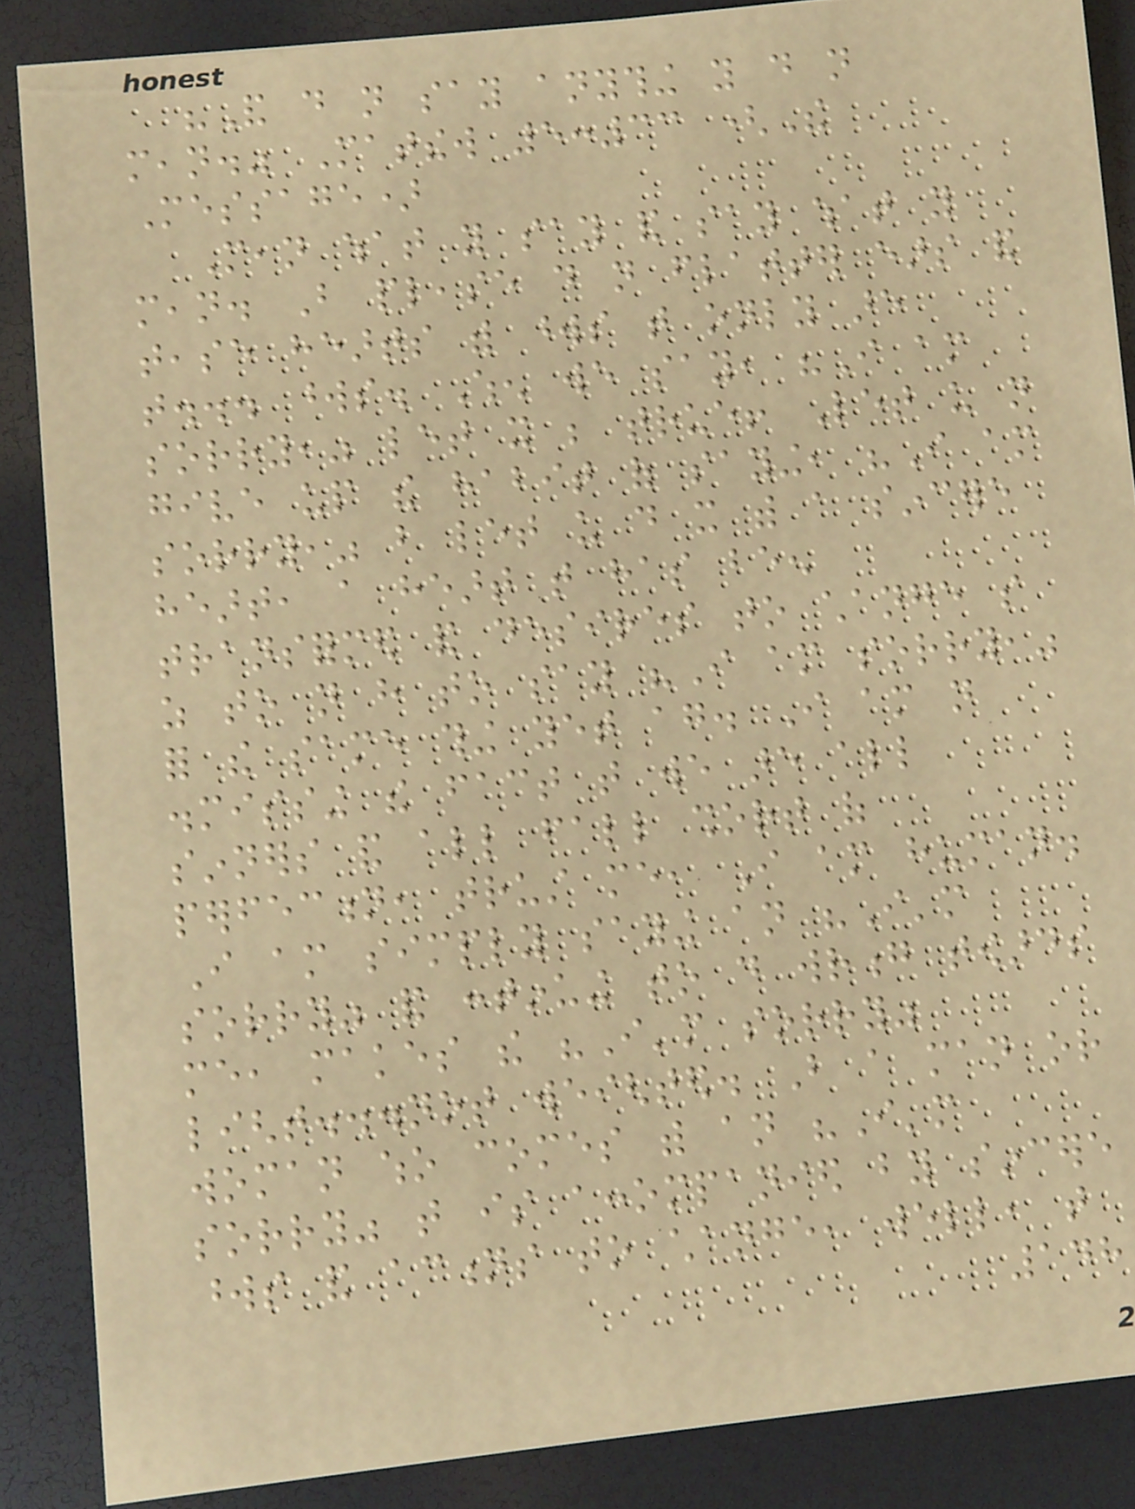"And do not say anything you do not
mean." Matthew 5:33 (The
Message)
Mean what you say and say what you
mean. But please do not flatter ears and
tease hearts with words that only are
that... words. When we say, "I am
sorry," let it be true! Let us not
give up the habit of saying, "I am
sorry," but let us do it with a sincere
heart, a heart that has been
transformed and desires to change so
as to not have to say "I am sorry,"
for the same thing yet again. I am not
dismissing the fact that we are all
sinners and all fall short of
perfection, trust me, I am human.
I am simply saying an "I'm
sorry" and continuing to do wrong towards
me, makes the "I'm sorry"
light...not weighted. But a man or
woman who comes with an "I'm
sorry" that is accompanied by sincere
words and actions to change, well, that
148
